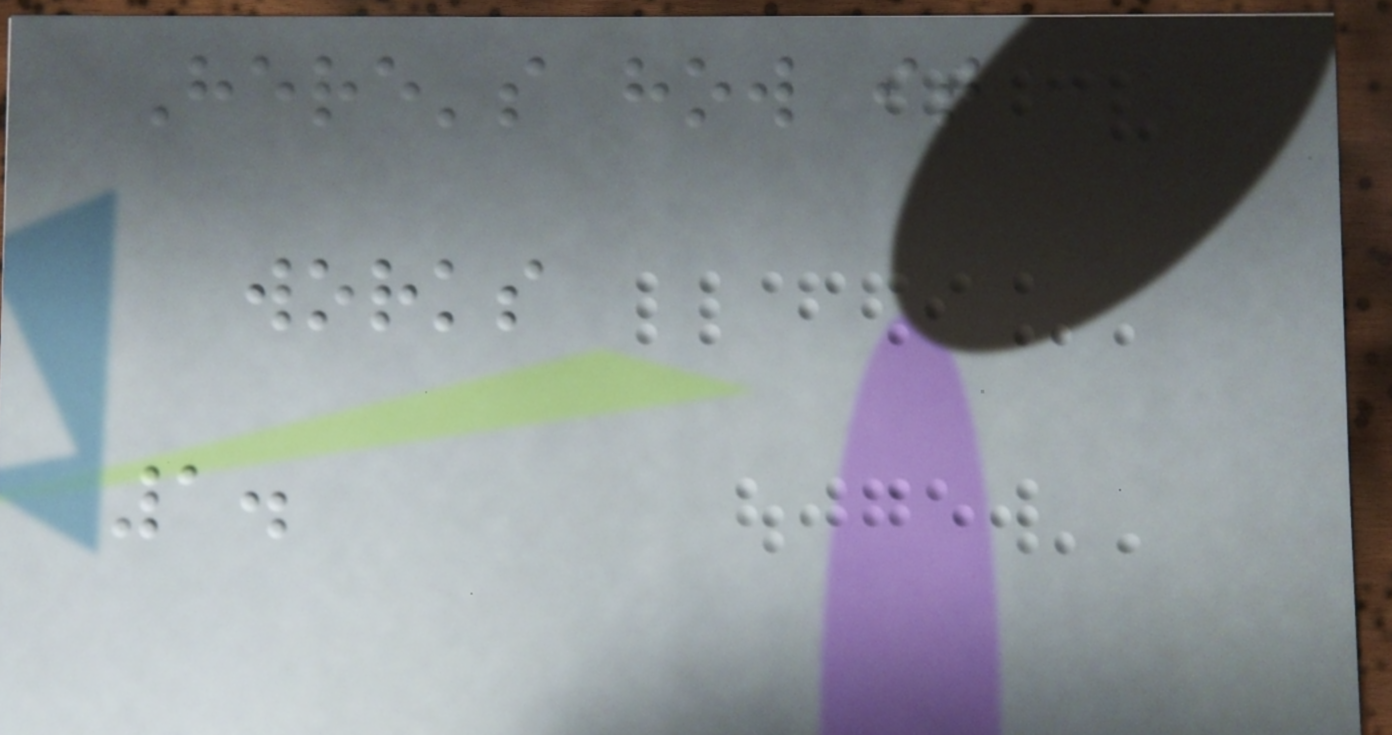Here's how it
works
1.
